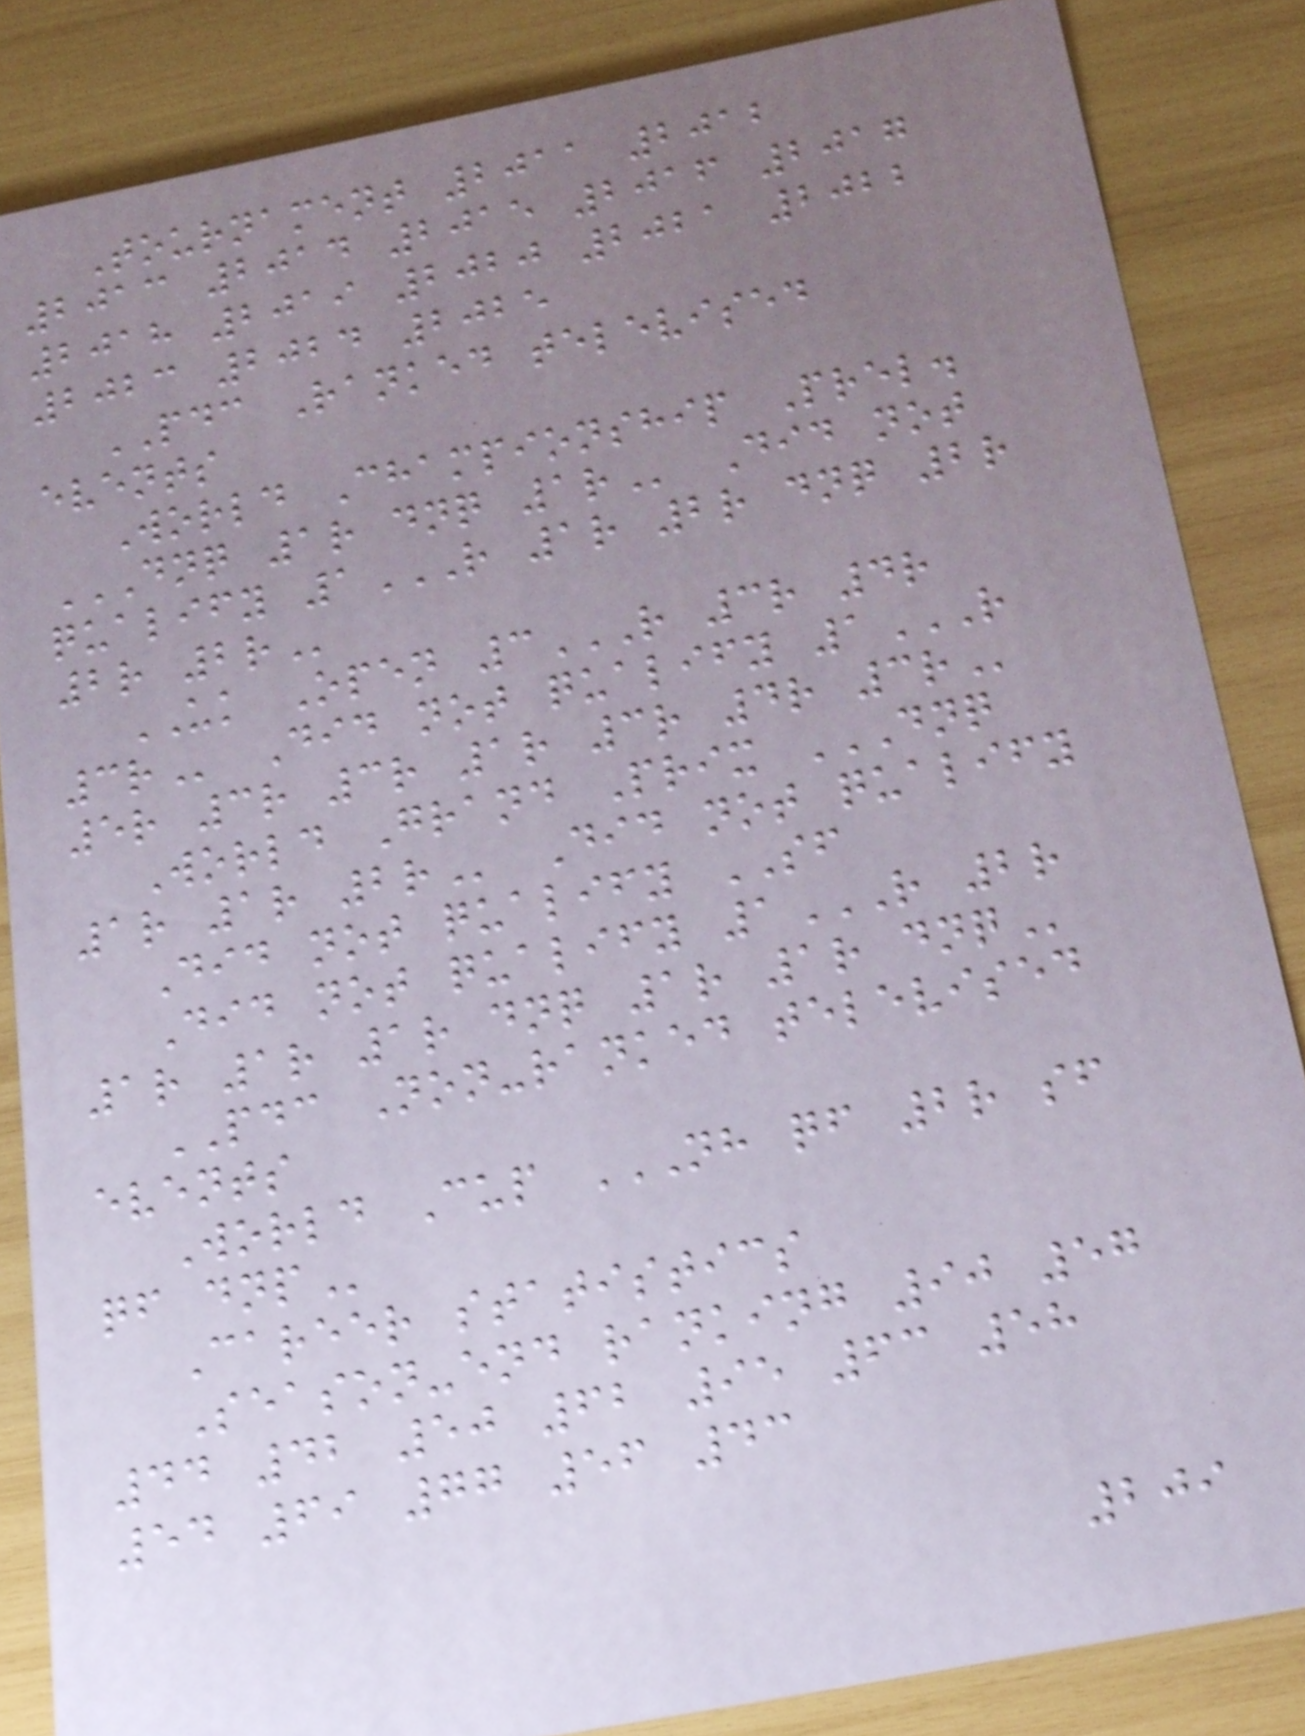Tournament 2011 2012
2013 2014 2015 2016 2017
2018 2019 2020 2021 2022
2023 2024 2025
PDC Ranked televised
events
World Championship Prel.
DNQ 1R DNQ 1R Did not
qualify 1R 1R 2R DNQ 2R
2R 2R
UK Open 3R 3R 4R
3R Did not qualify 1R
5R 3R 3R 1R 3R 4R 3R
World Grand Prix DNQ
1R 1R 2R Did not qualify
Did not qualify SF
Did not qualify 1R 2R
1R 1R 1R DNQ 1R 1R DNQ
PDC Non-ranked televised
events
World Cup NH QF 2R SF
QF DNP
Career statistics
Season-end ranking 90 57
44 42 50 62 95 63 58
54 69 77 56 43
209
